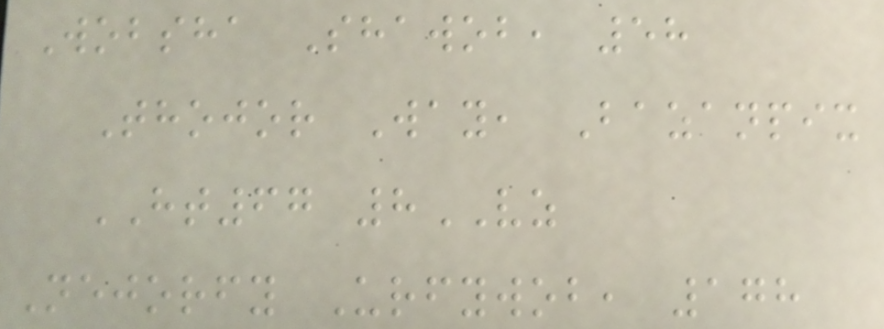Wobsha Shawob, 58
Thojor Way, Bazanpix
HT67 8VZ
Nejorfy Urfywob, 178
